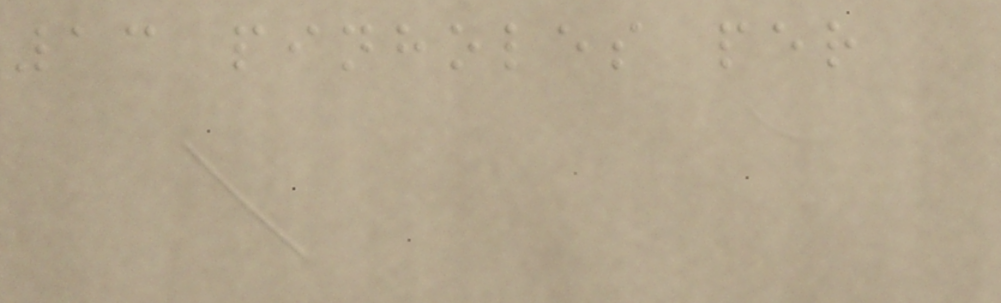13 pinholes per
